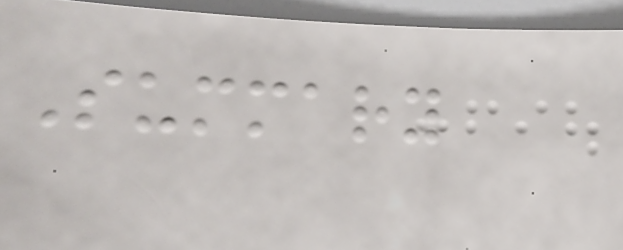Summary
